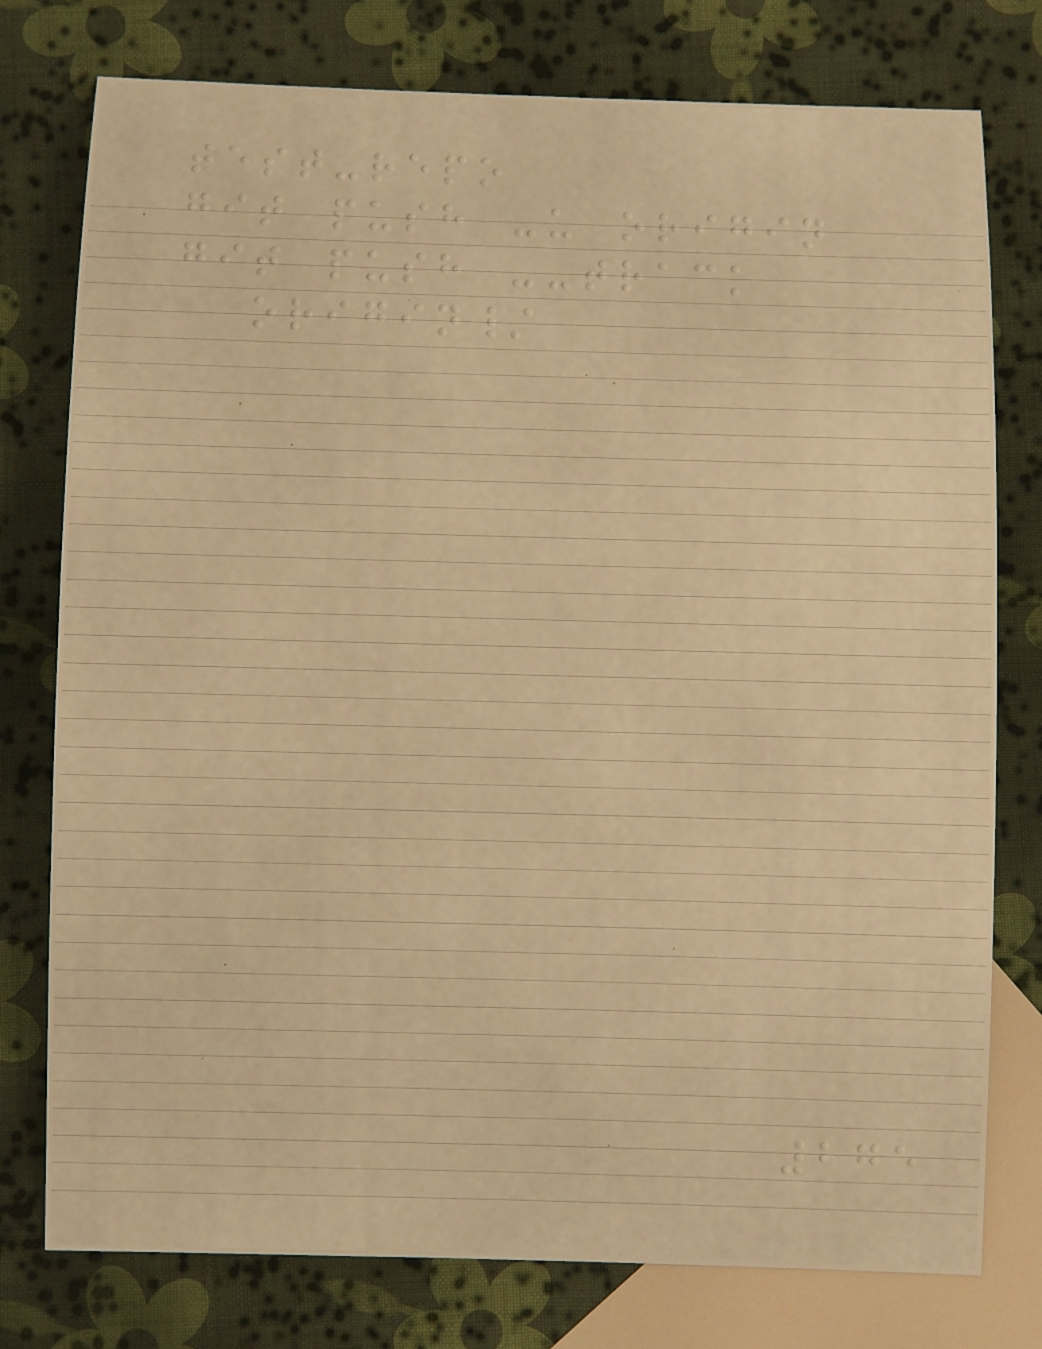test-repo
git push -u origin
git push --track
origin/
275
